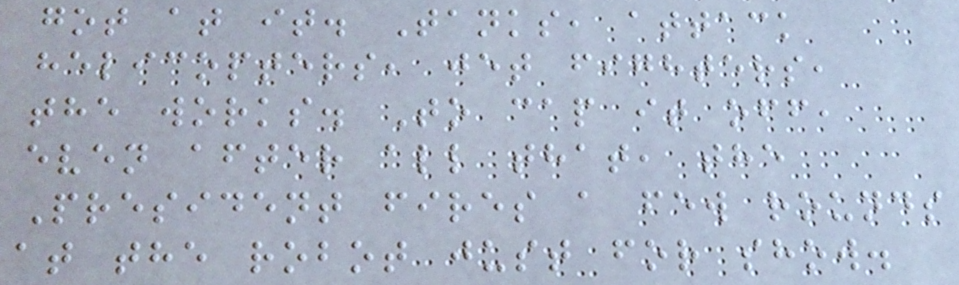got at it. Tanks, attack
helicopters, jet fighters,
the works. To cap it off,
even after all that, the
President fires a few rounds
at the robot just for show.
